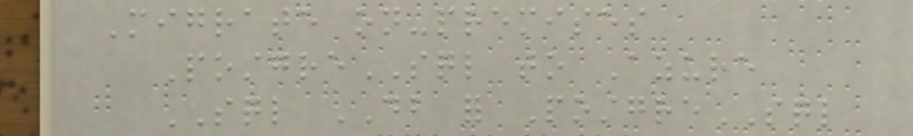Migrate on-premises
PostgreSQL to Azure
SQL DB for PostgreSQL
